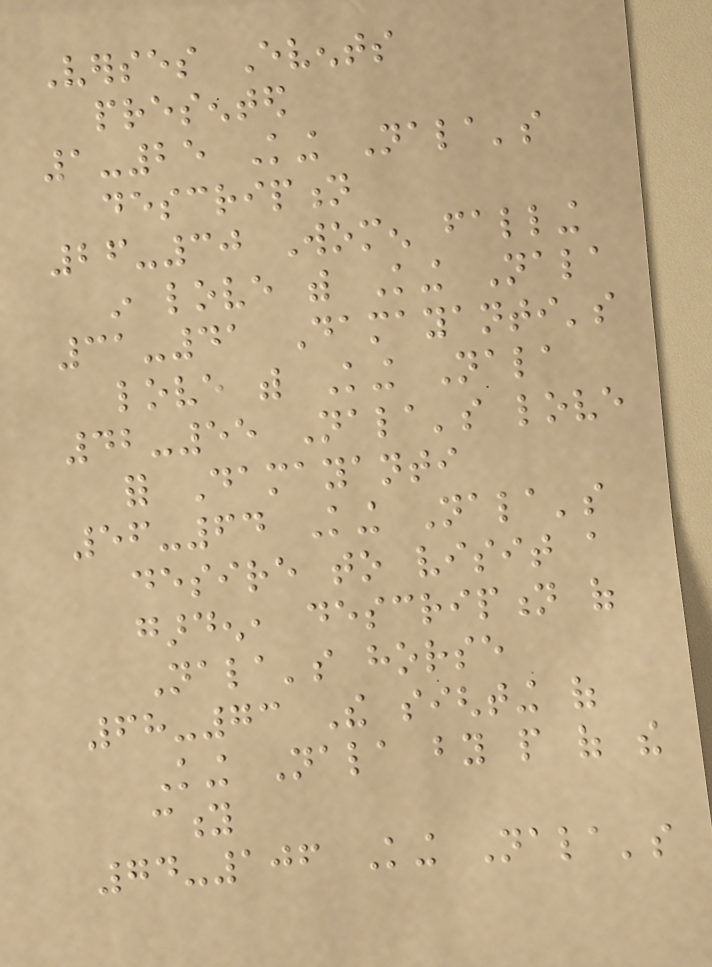Verses Events
presented
1-25 King Nala's
description
26-30 Women falling
in love with King Nala
31-41 Damayanti's
love with King Nala
42-55 Nala's love
for Damayanti
56-64 King Nala's
desire to visit a
garden, description of
Nala's horse
68-73 The sighting of
King Nala by people of the
city
74-106 King Nala's
